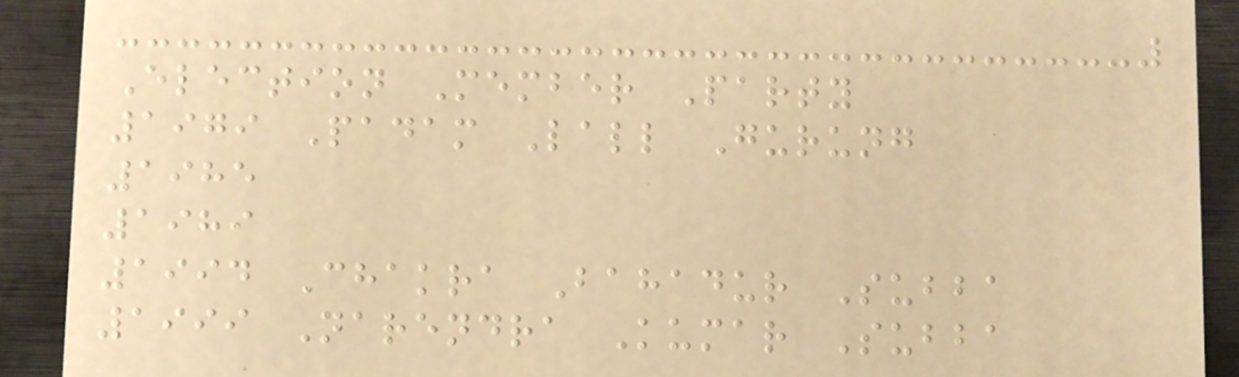Election Member Party
1979 Padam Lall Gurung
1985
1989
1994 Chakra Bahadur Subba
1999 Narendra Kumar Subba
